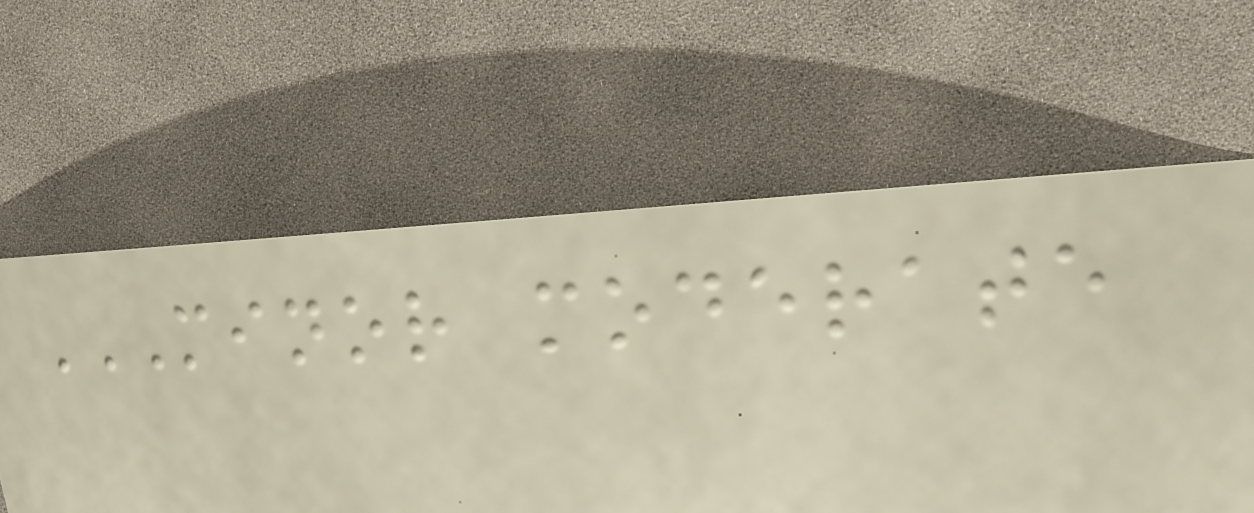MINOR MODERATE
